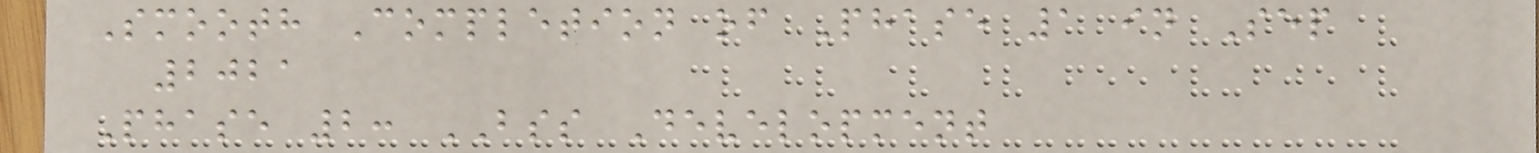Smooth Completion of Phase 1 in Sep
2021
Phase 2: BSS Development
